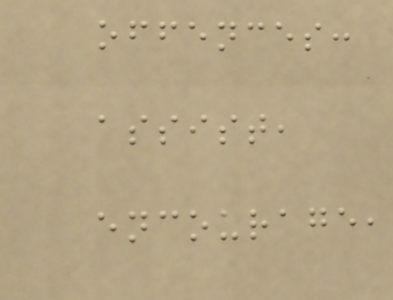offences:
assist,
encourage,
